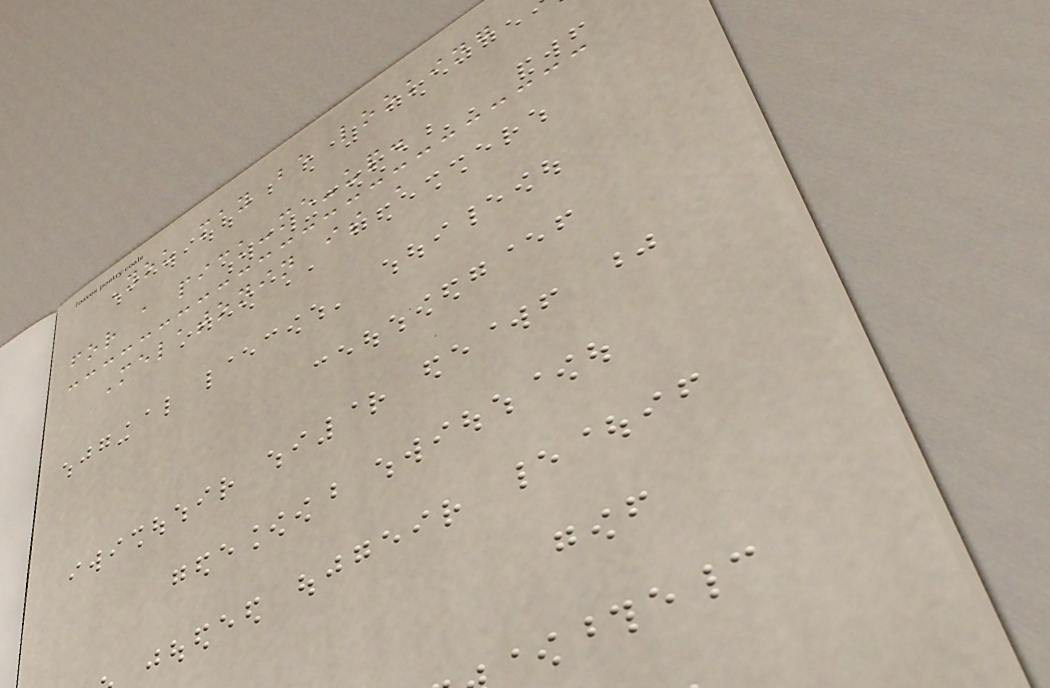You may be looking
for a pick-me-up.
Melatonin is a
